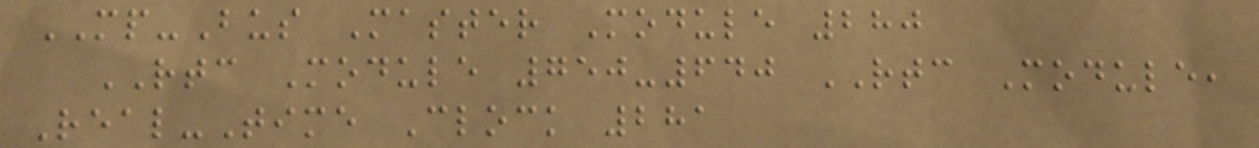MP-Bus Master Module 280
RTC Module 750-640 RTC Module,
Real-Time Clock 281
